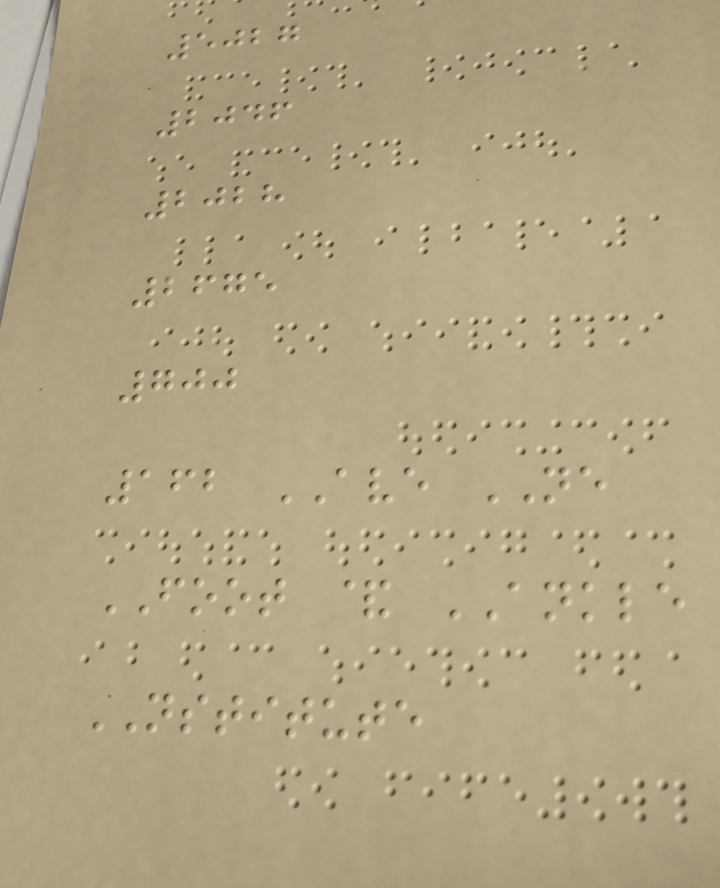5027
2046
2028
2675
700
162 AVE NE
FOOT & ANKLE
NSTITUTE
